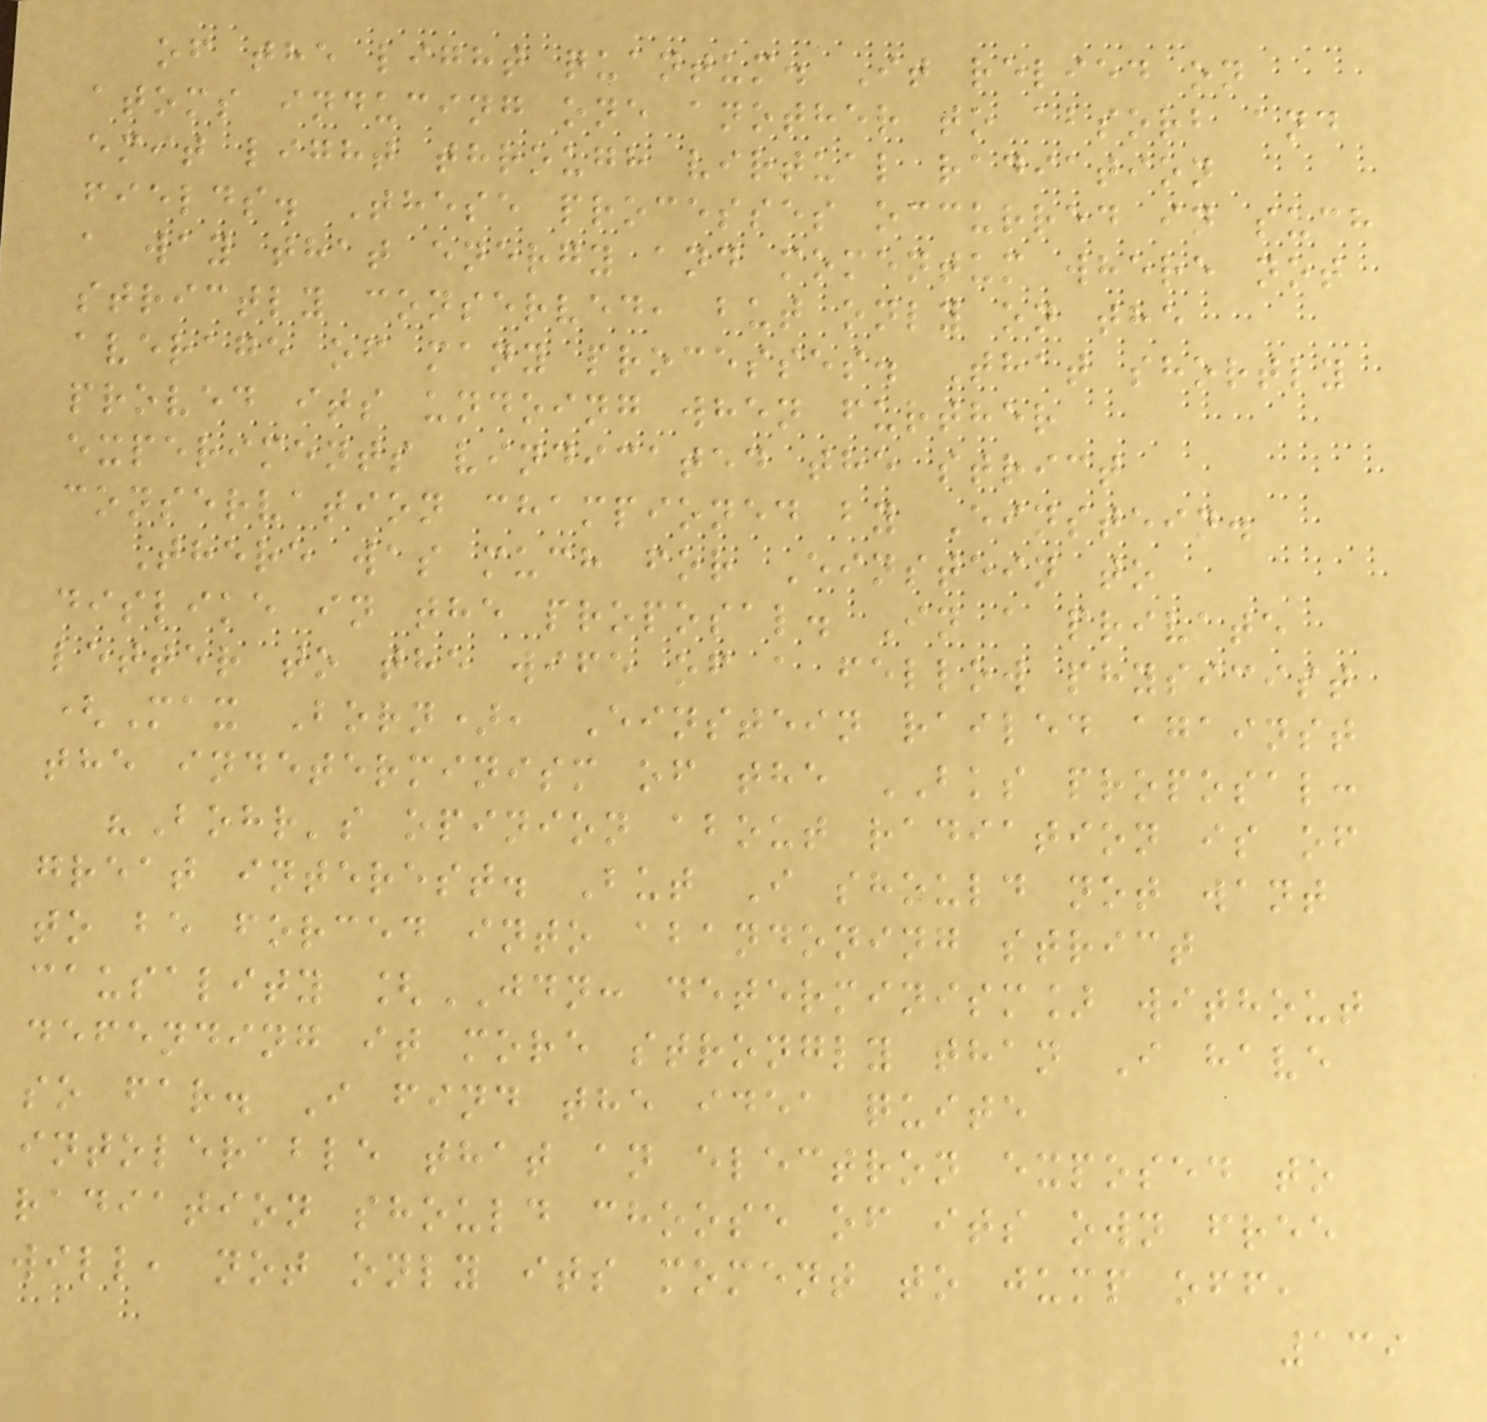of the light quantum. It relied on
atoms inducing one another to absorb and
emit light through virtual radiation
fields. These processes occurred in such
a way that energy and momentum where not
strictly conserved, but only on the
average of many processes. That shortly
proved its undoing when further
experiments vindicated the strict
conservation championed by Einstein.
There was much for Einstein to
dislike in the proposal. In a private
letter to the wife of a fellow physicist
(Max Born), Einstein railed against
the indeterminism of the BKS proposal:
"Bohr's opinion about radiation is of
great interest. But I should not want
to be forced into abandoning strict
causality [JDN: determinism] without
defending it more strongly than I have
so far. I find the idea quite
intolerable that an electron exposed to
radiation should choose of its own free
will, not only its moment to jump off,
139
